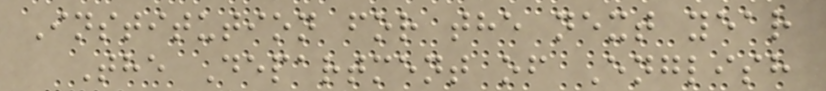Institution for the next year
The Department of English
